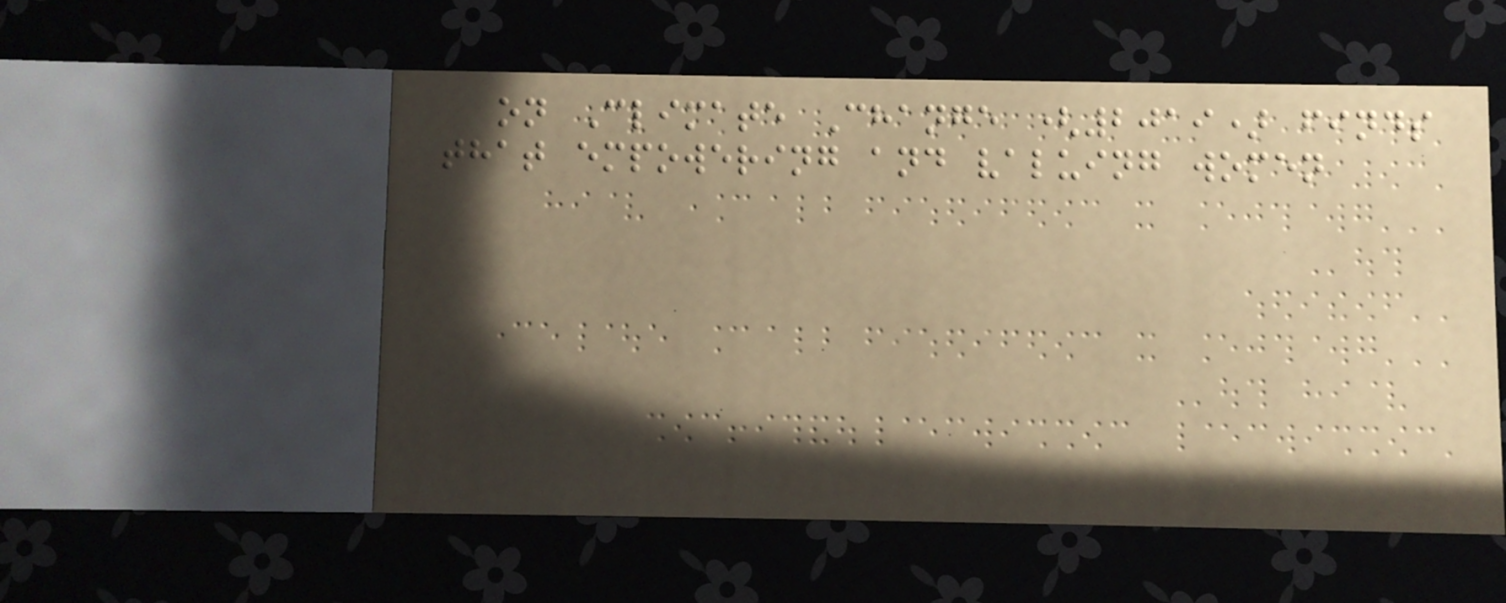on Climate Change (2019) finds
that empowering and valuing women
